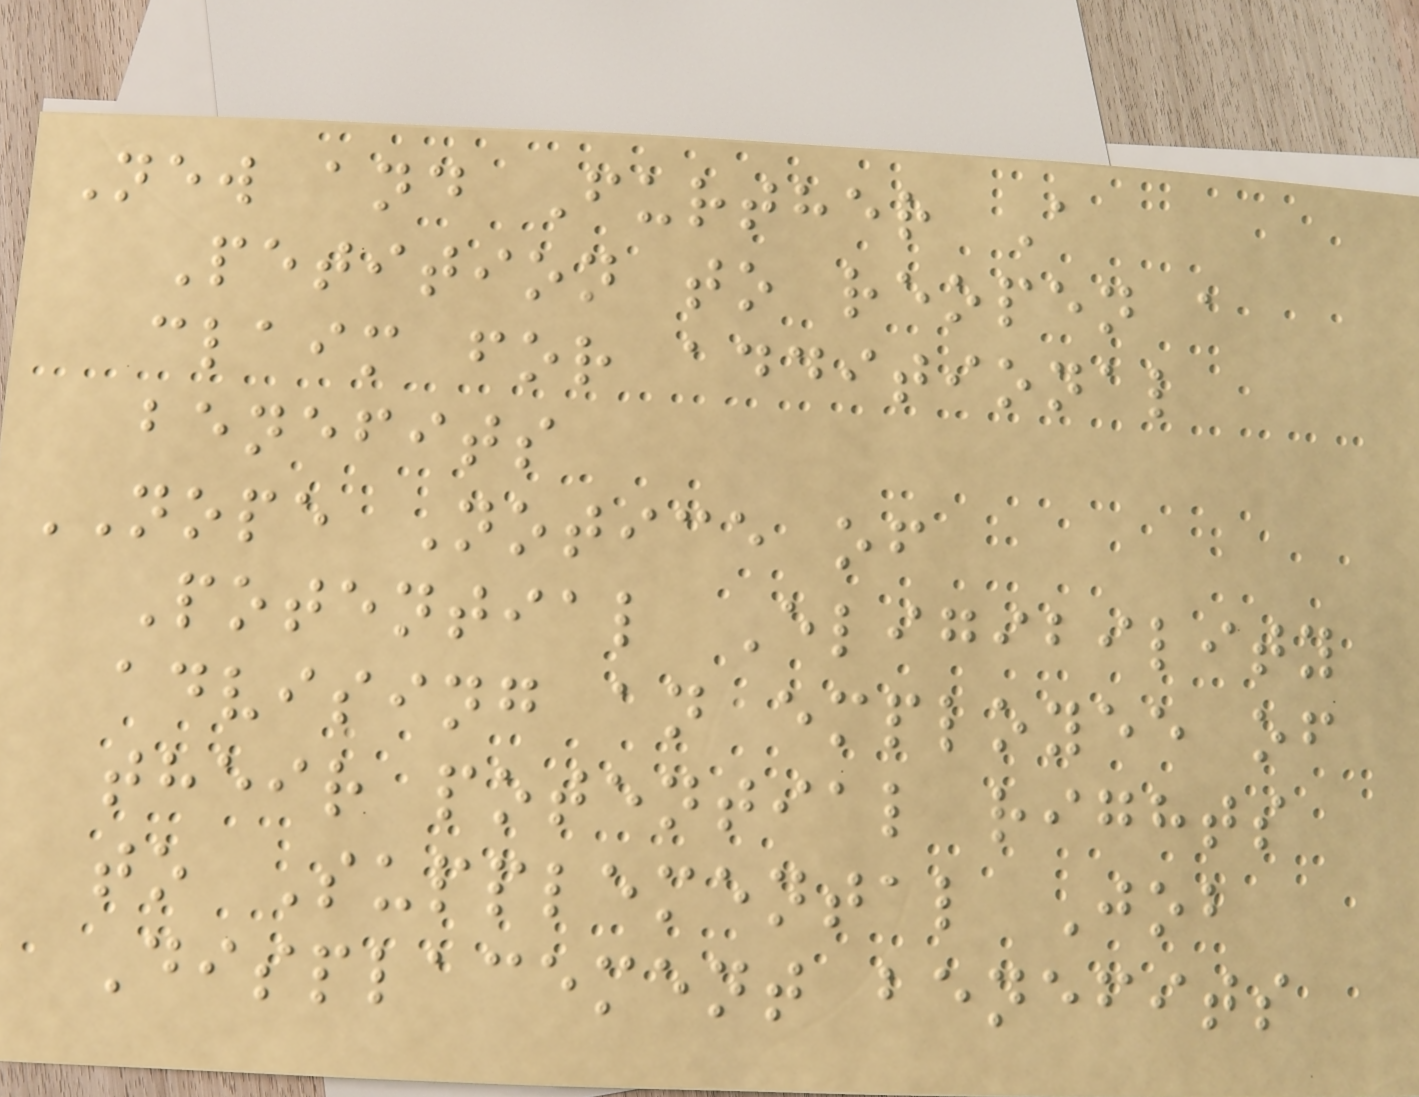New and Further A
Petition to reopen a
claim for additional
benefits
NOPE Notice of
Potential Eligibility
advising an employee of
their potential rights
to Supplemental Job
Displacement benefits
